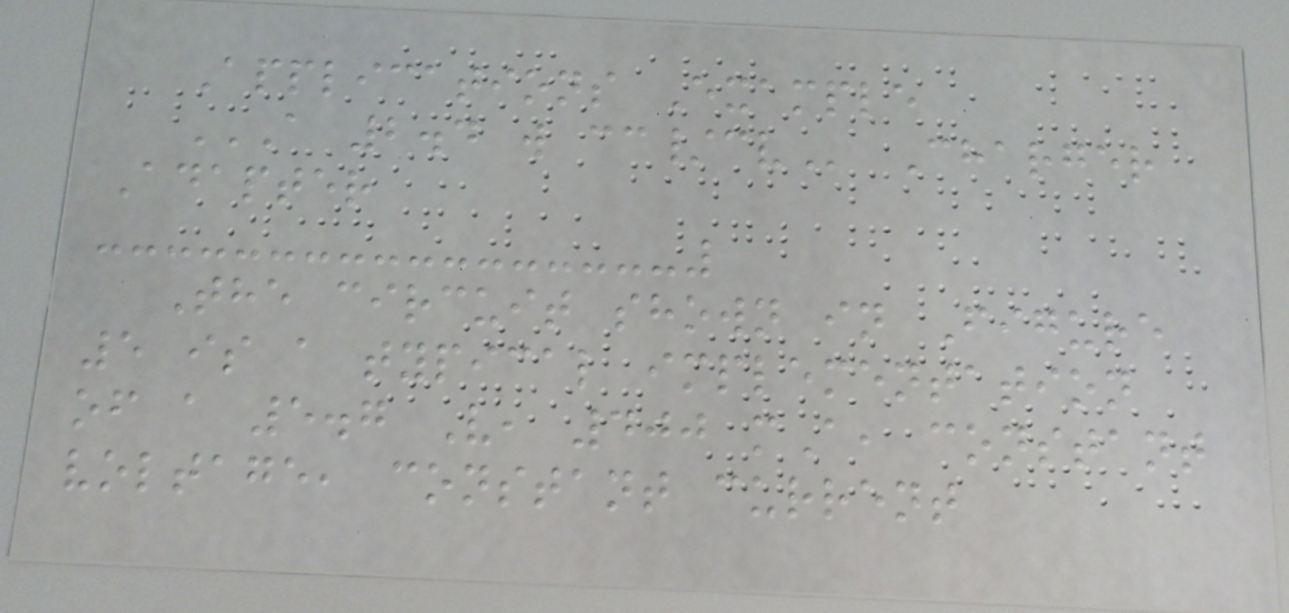Applications Example
A 2.4 W CC/CV Charger
Adapter
The circuit shown in Figure
5 is a typical implementation
of a 5.7 V, 400 mA, constant
voltage, constant current
